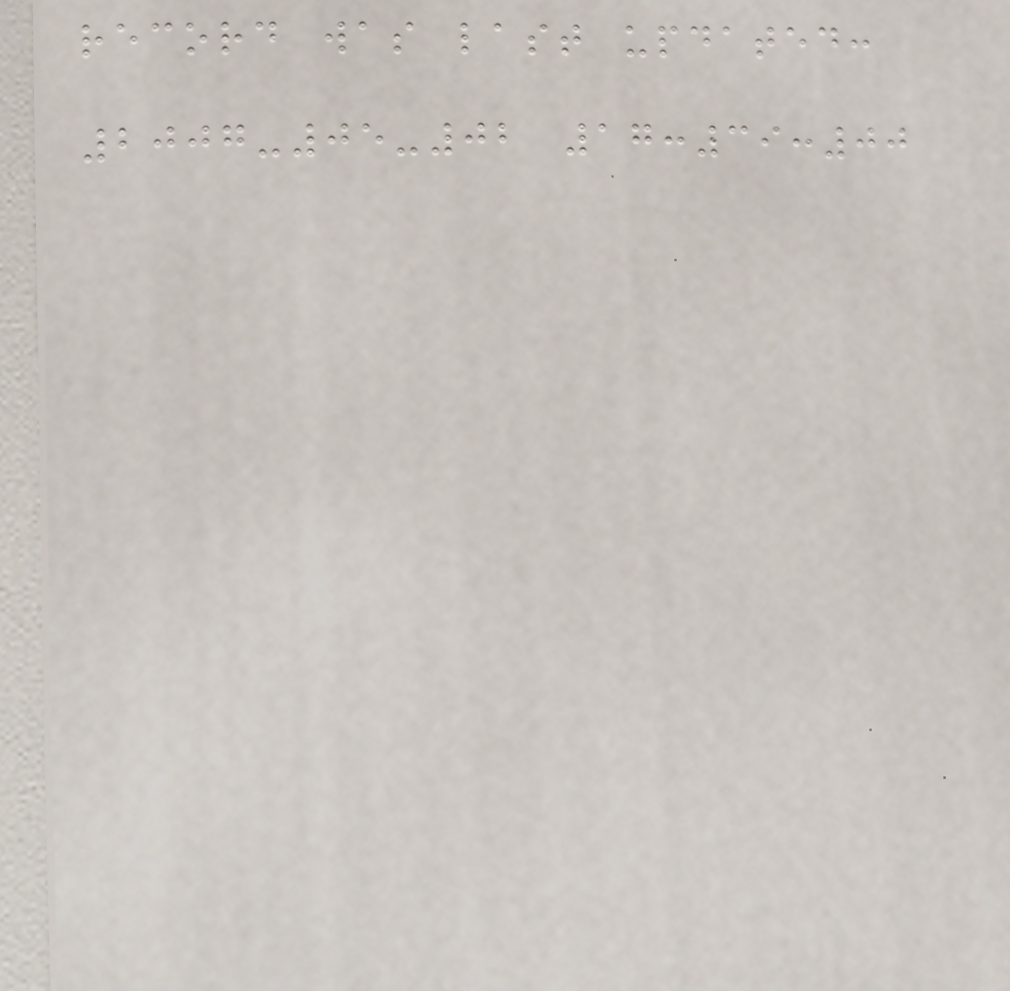record was last updated:
2007-05-02 17:39:00
